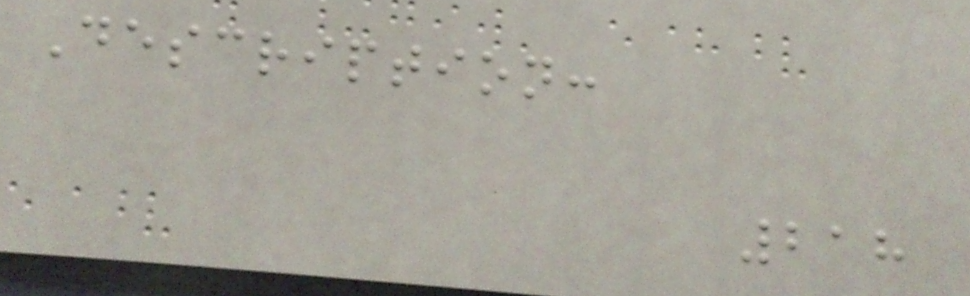Description:
218
